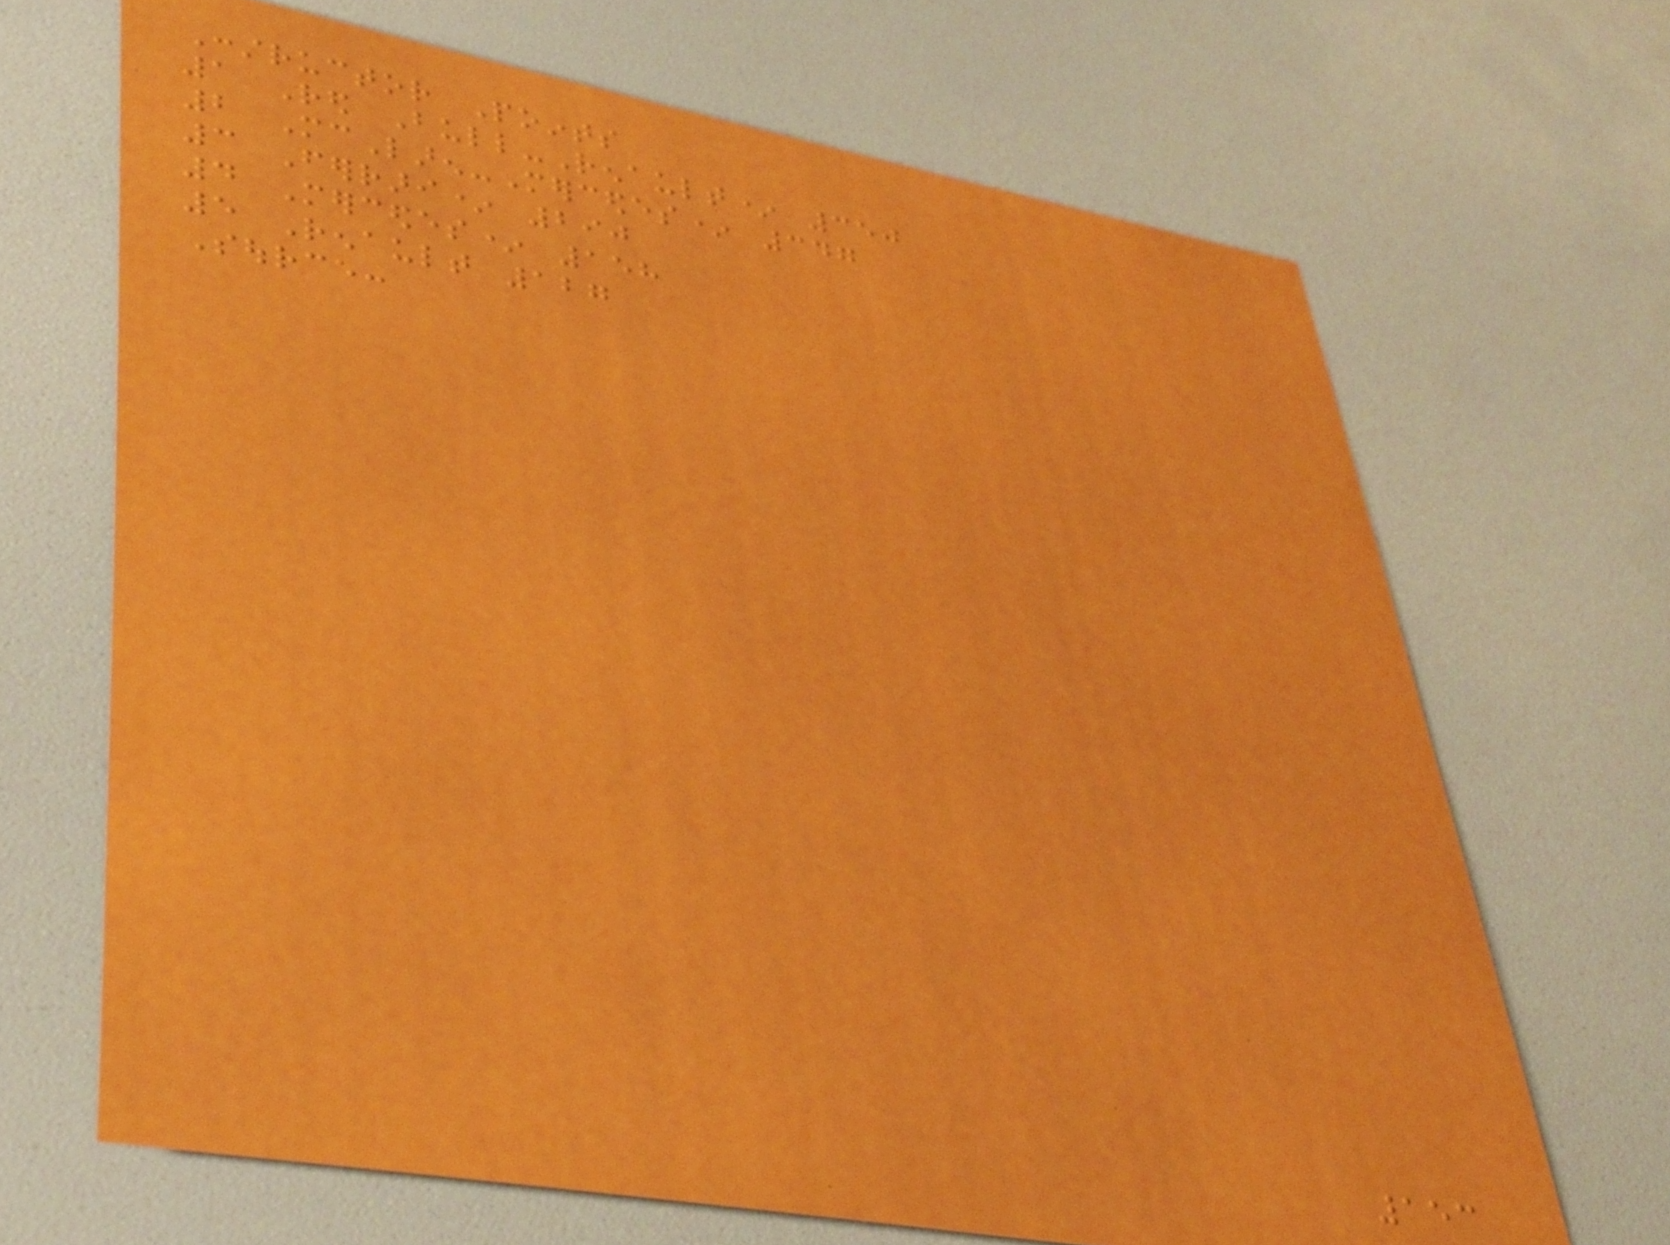Constructor Points
1 Red Bull-Renault* 350
2 McLaren-Mercedes* 347
3 Ferrari* 290
4 Mercedes* 158
5 Renault 127
Source:
153
